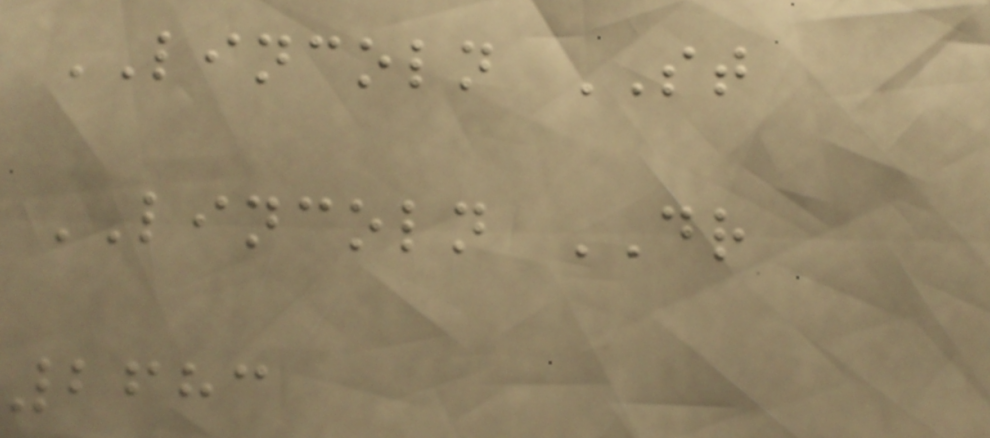LINCOLN ST
LINCOLN DR
2683
